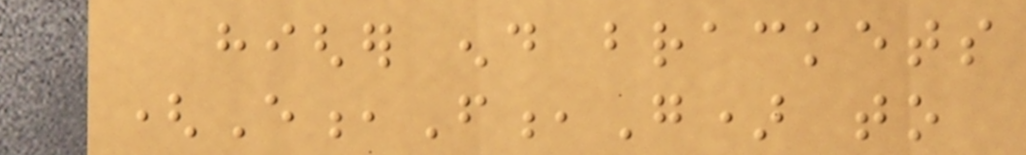higher end brackets
(E,F,G) to
